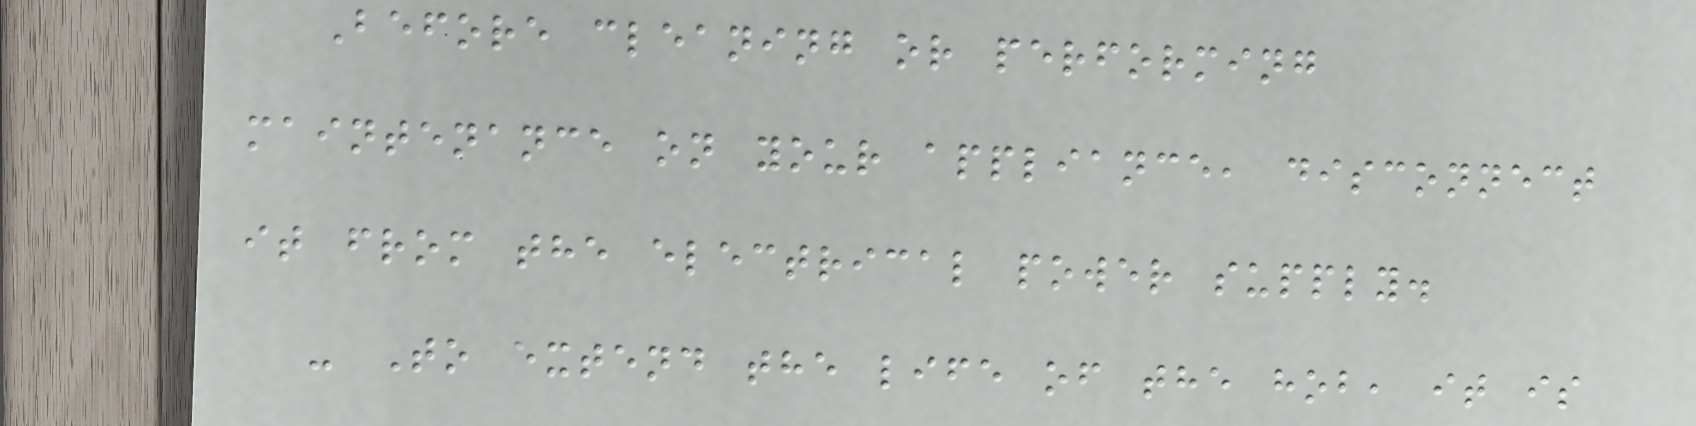Before cleaning or performing
maintenance on your appliance, disconnect
it from the electrical power supply.
- To extend the life of the hob, it is
